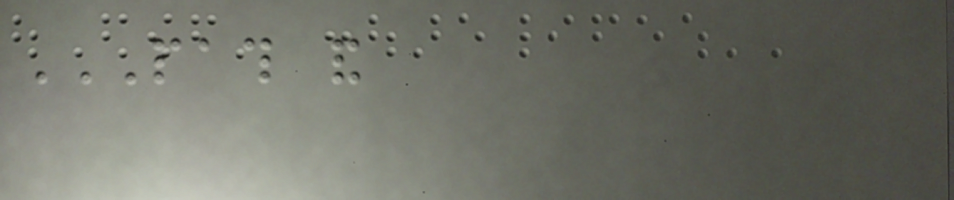PATH AND
